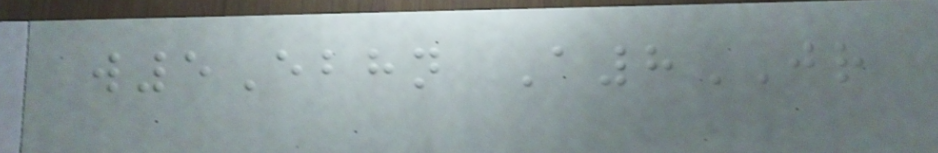w5Ebhn A8JR
